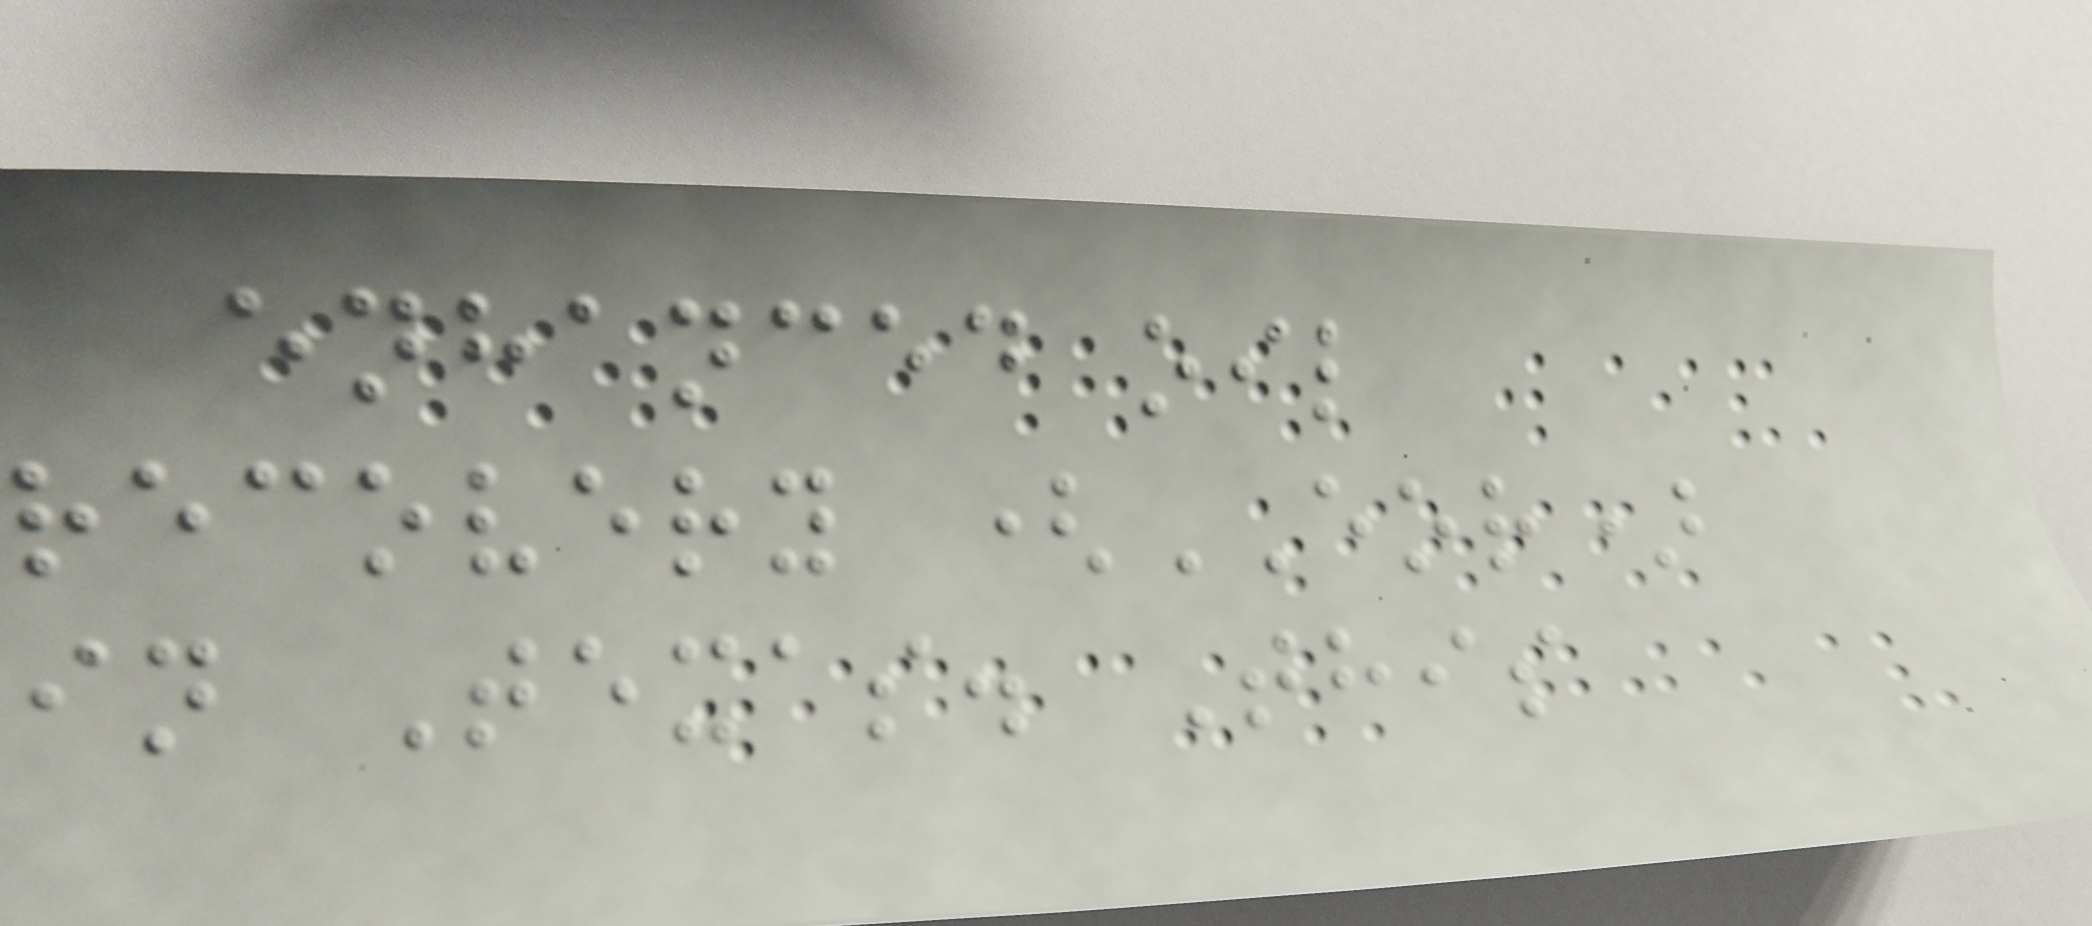enhanced oil
recovery (EOR)
in Texas. This
